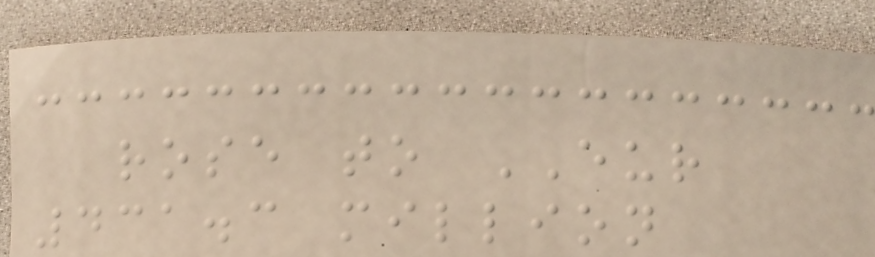rose to EUR
431.3 million
